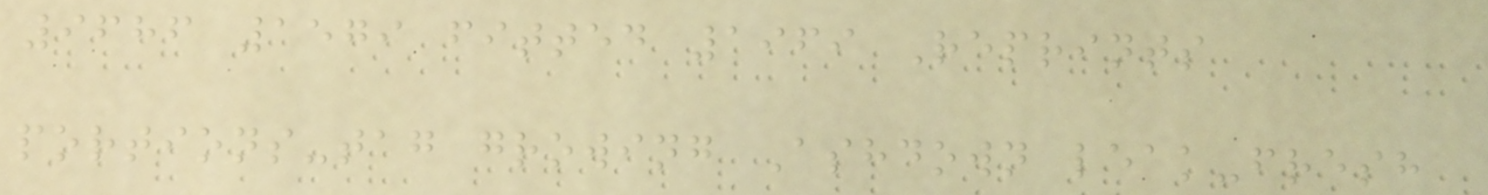9686 1579 fitted 1969 Reprints
portions-tag growing Ashdown leak-fresh
